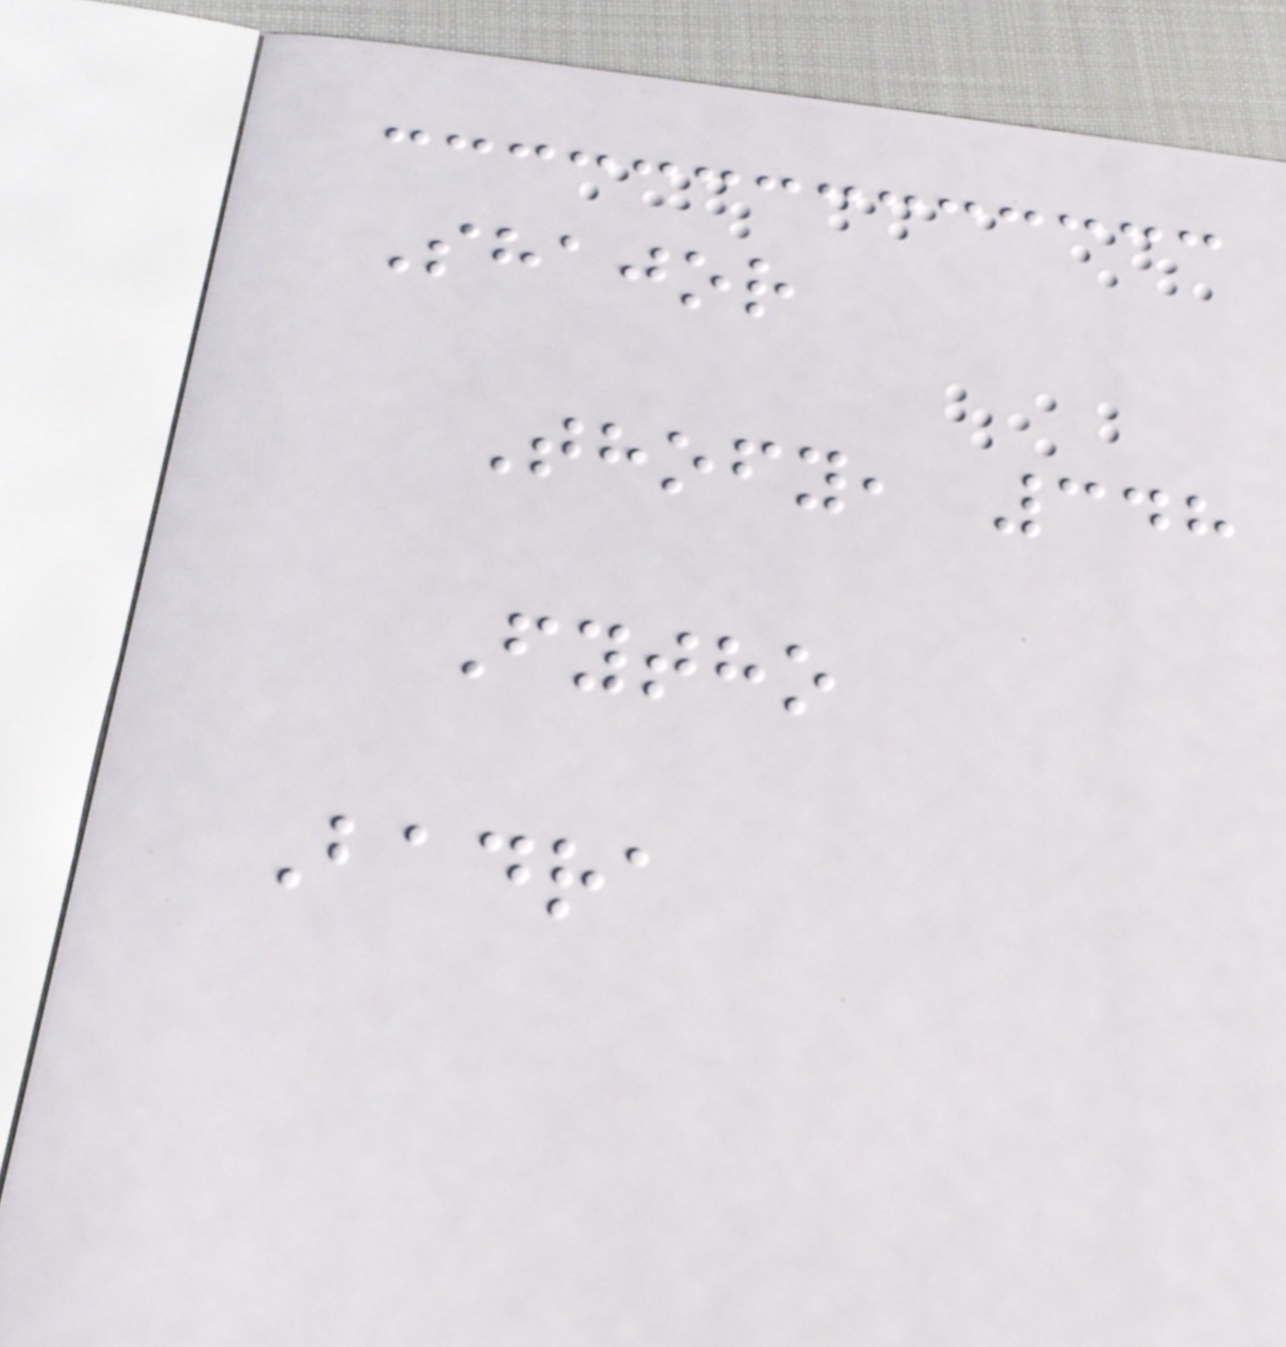Shajor
Thofy, 348
Fytho
Badra
